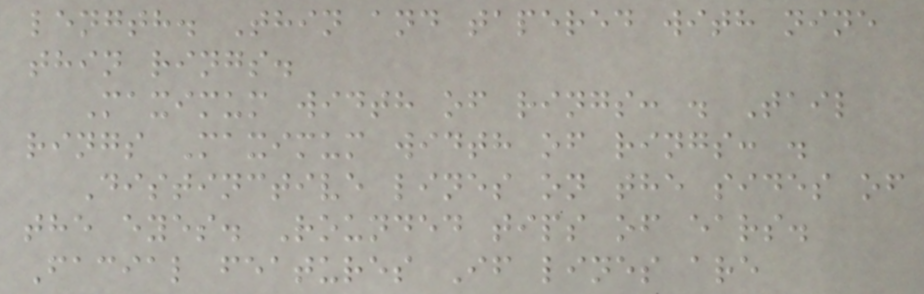length. Thin and tapered with nine
thin rings.
Maximum width of rings: . Tail
rings Maximum width of rings: .
Distinctive lines on the sides of
the eyes. Rounded tips of ears.
Facial features If lines are
